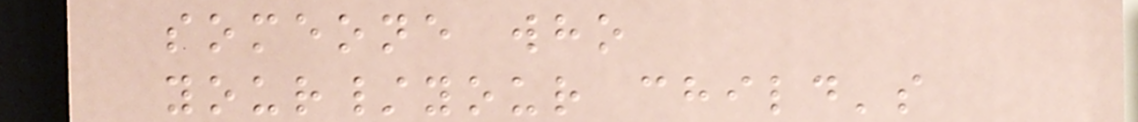someone who
your/your child's
